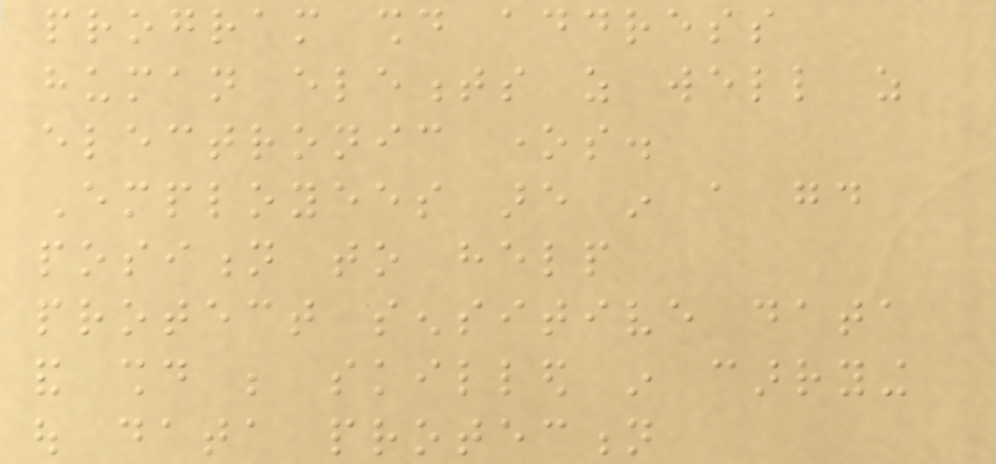program should address
human elements as well as
electronic ones.
Employees are in a good
position to help
protect sensitive data
and should be skilled in carrying
out data protection
